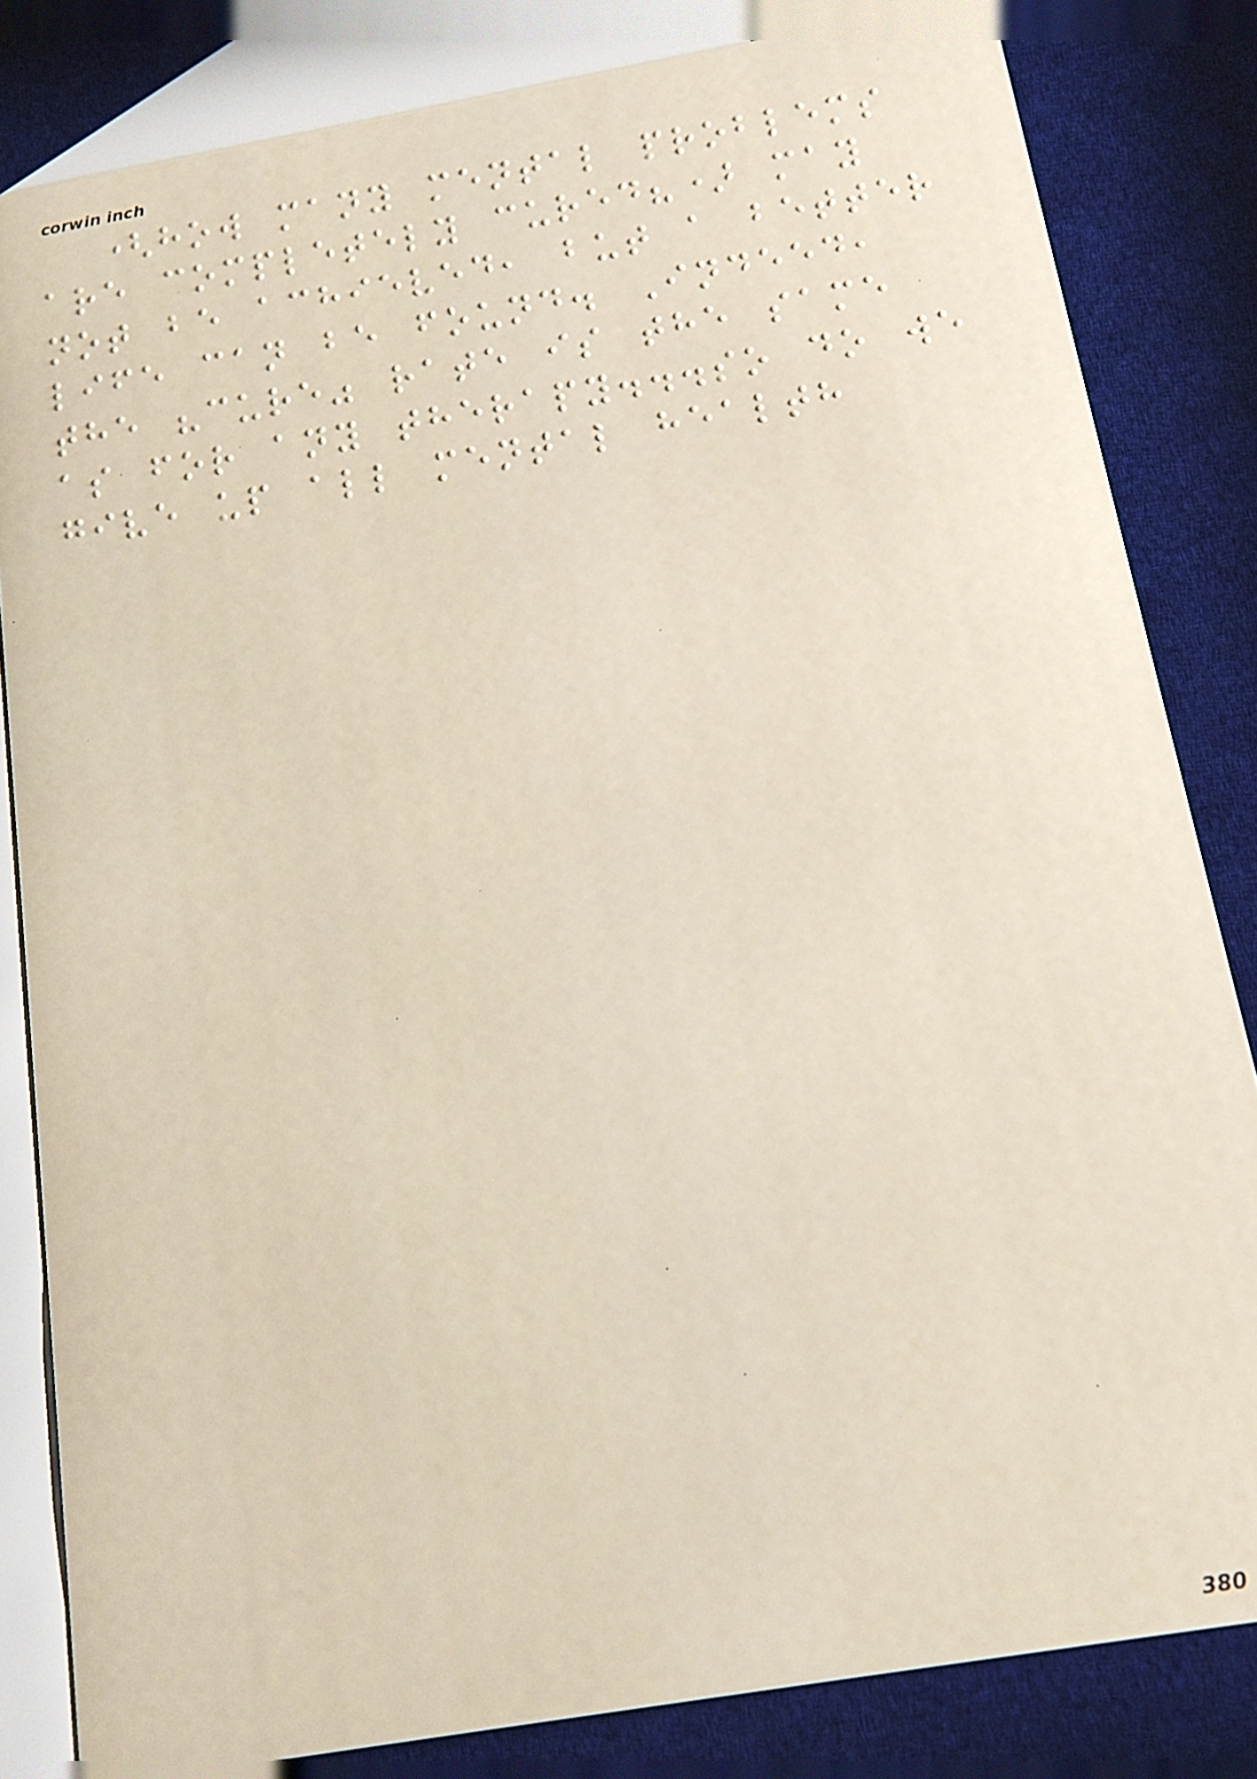(how many mental problems
are completely cured?) may
not be achieved, but a better
life can be found. Indeed,
the "cure" rate is the same
as for any therapy...so do we
give up all mental health
